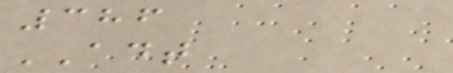386
ADT
